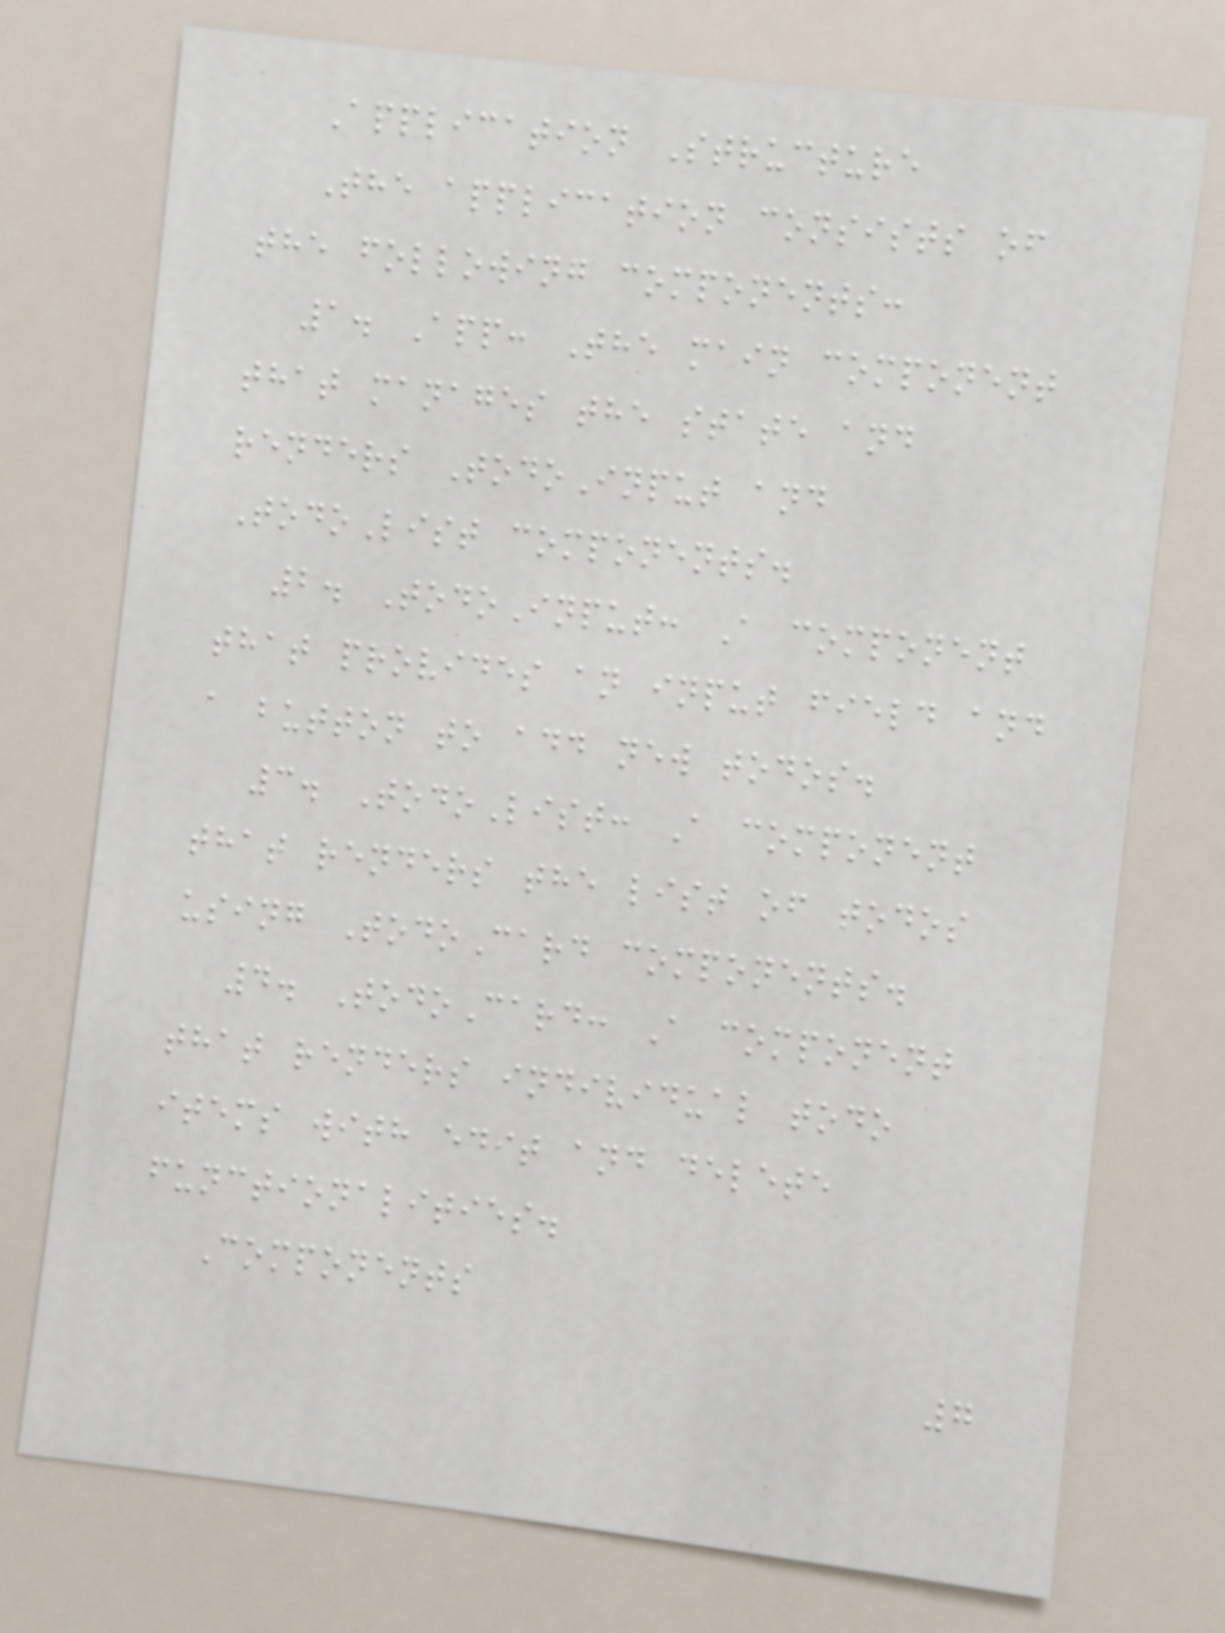Application Structure
The application consists of
the following components:
1. App: The main component
that manages the state and
renders TodoInput and
TodoList components.
2. TodoInput: A component
that provides an input field and
a button to add new todos.
3. TodoList: A component
that renders the list of todos
using TodoCard components.
4. TodoCard: A component
that renders individual todo
items with edit and delete
functionalities.
Components
7
